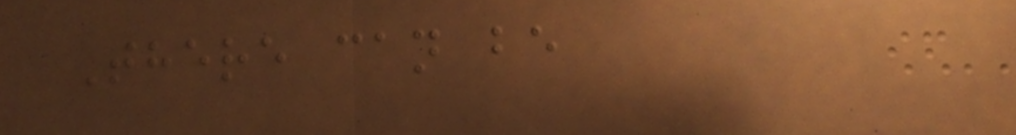There can be
